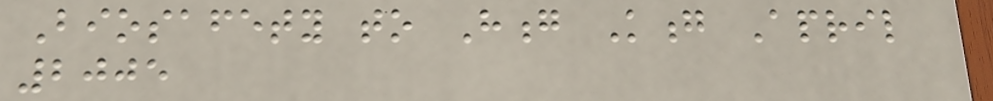Biosafety to Hong Kong April
2005
